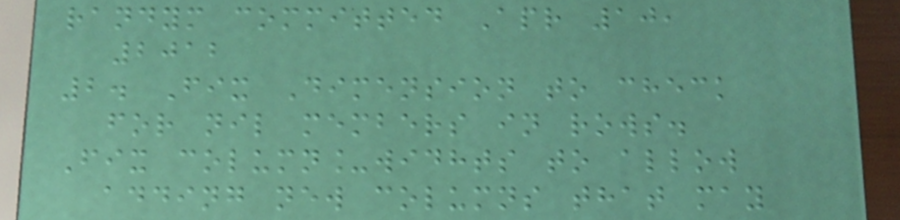randym committed Apr 10,
2012
2. Fix Dimension to check
for nil members in rows.
Fix column_widhts to allow
adding new columns that may
